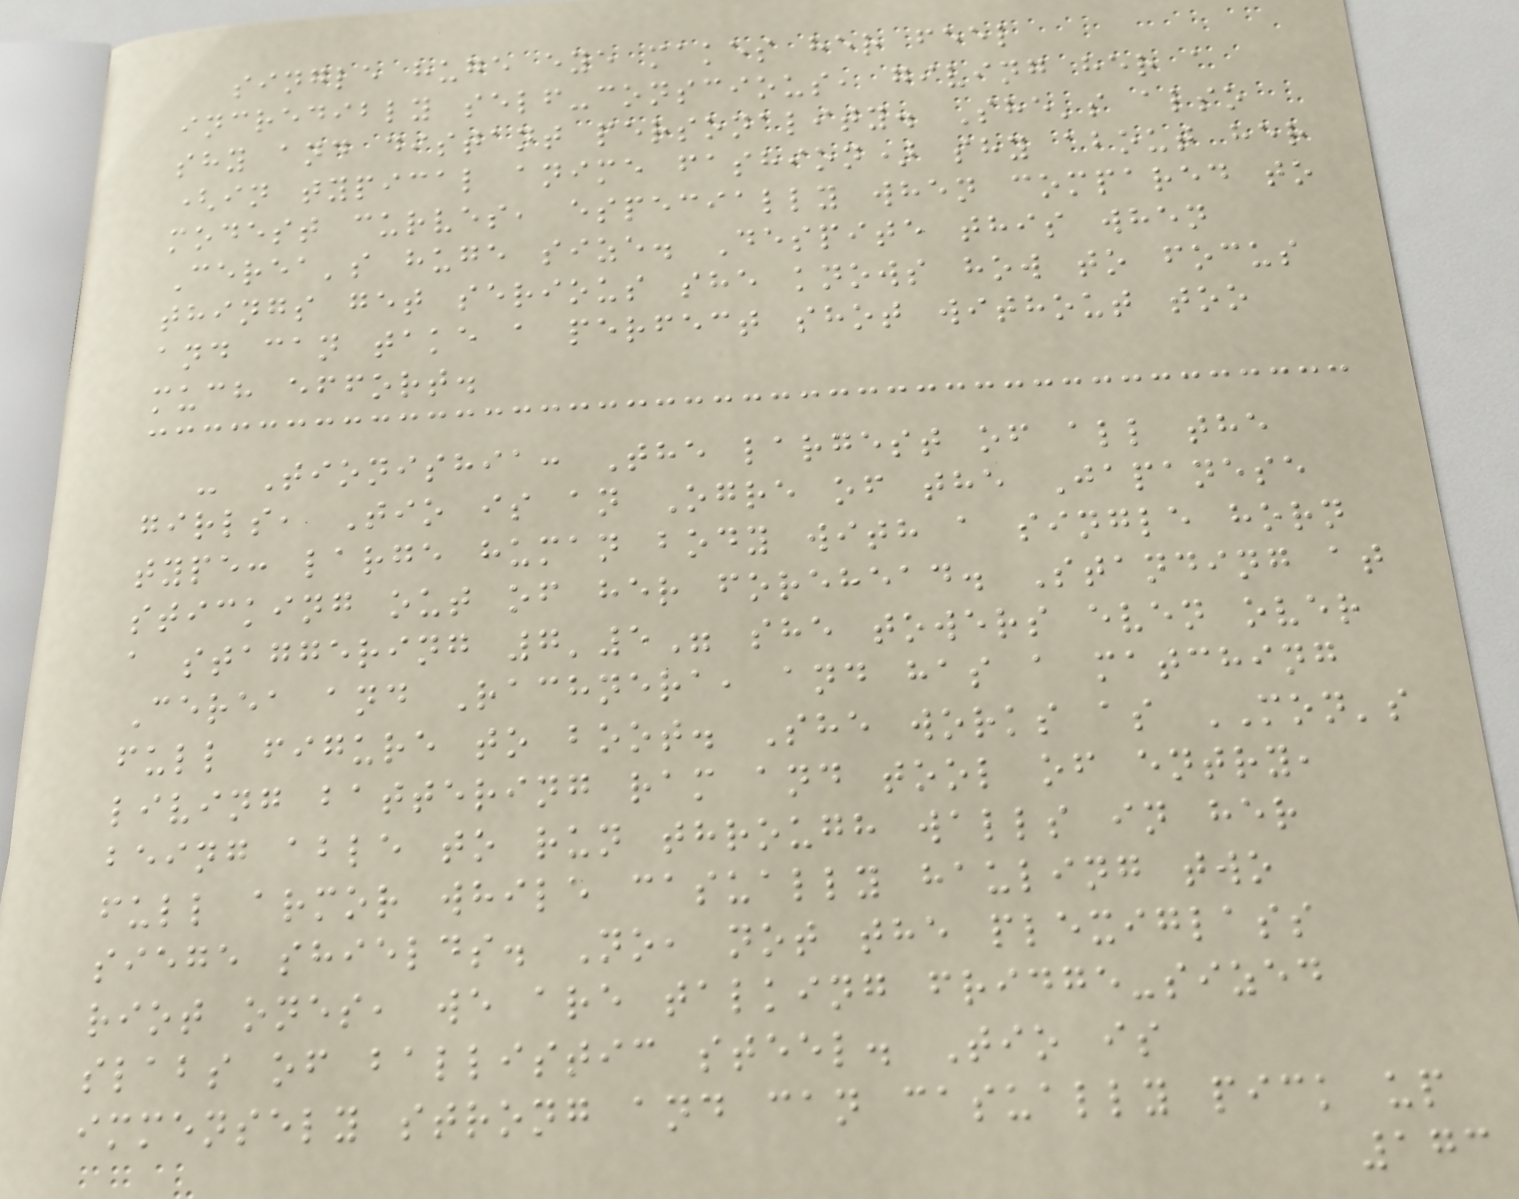single huge eye makes her feel
incredibly self-conscious, giving her a
shy and distant personality. She's also
(in typical anime fashion) shy about her
modest curves, especially when compared to
Cerea's huge size. Despite this when
things get serious she knows how to focus
and can take a perfect shot without too
much effort.
- Tionishia: The largest of all the
girls, Tio is an Ogre of the Japanese
type: large human body with a single horn
sticking out of her forehead. Standing at
a staggering 7'5" she towers even over
Cerea and Rachnera, and has a matching
full figure to boot. She works as MON's
living battering ram and tool of entry,
being able to run through walls in her
full armor while casually hauling two
siege shields. No, not the plexiglass
riot ones, we are talking fridge-sized
slabs of ballistic steel. Tio is
immensely strong and can casually pick up
173
